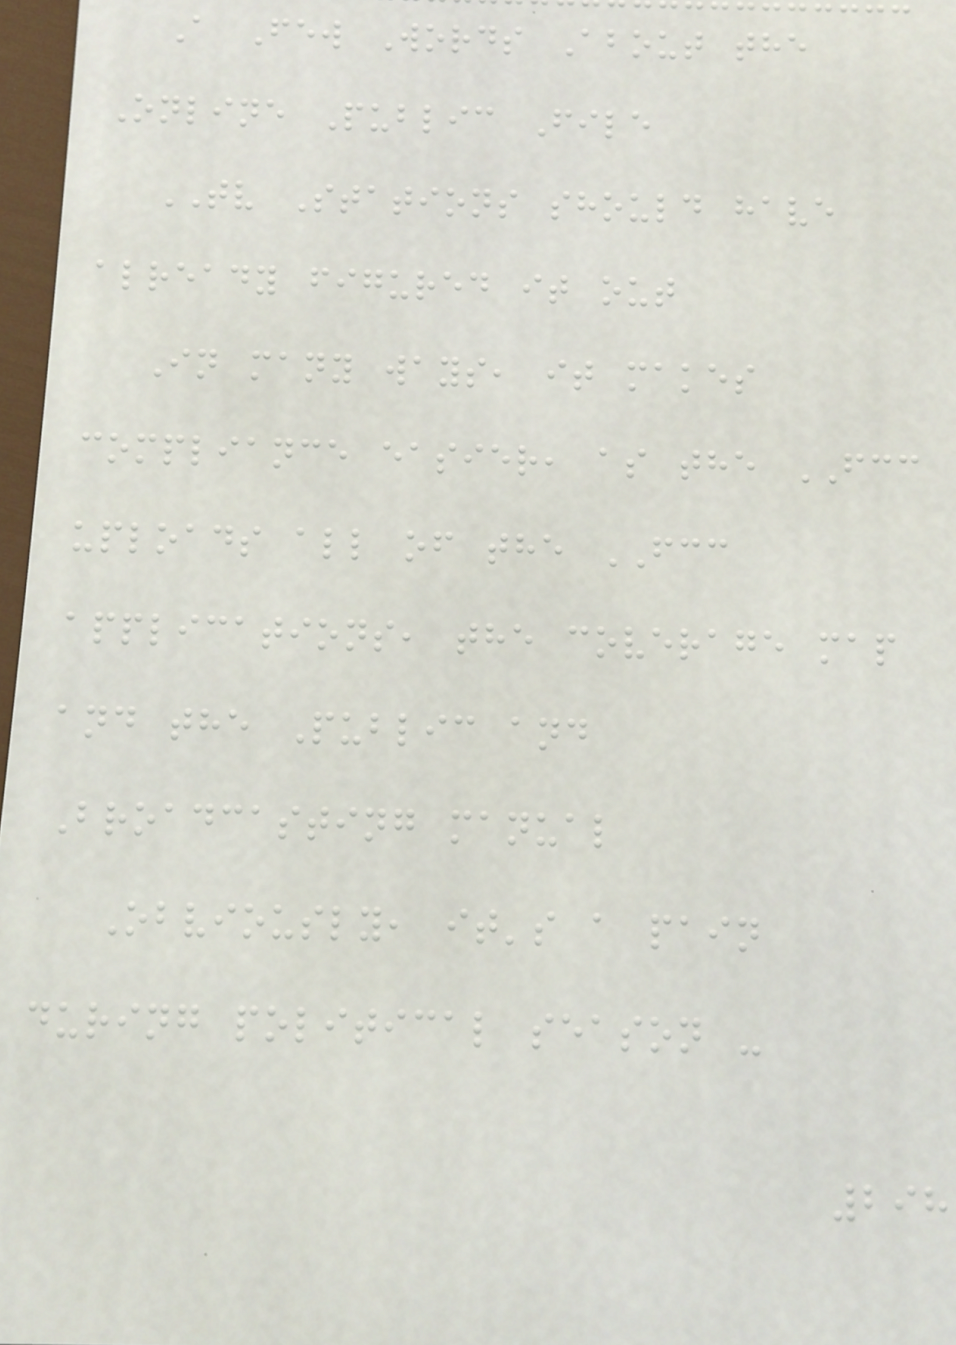A Few Words About the
Online Public File
TV Stations should have
already figured it out
In many ways, it makes
compliance easier, as the FCC
uploads all of the FCC
applications, the coverage map
and the Public and
Broadcasting manual
Obviously, it's a pain
during political season -
298
